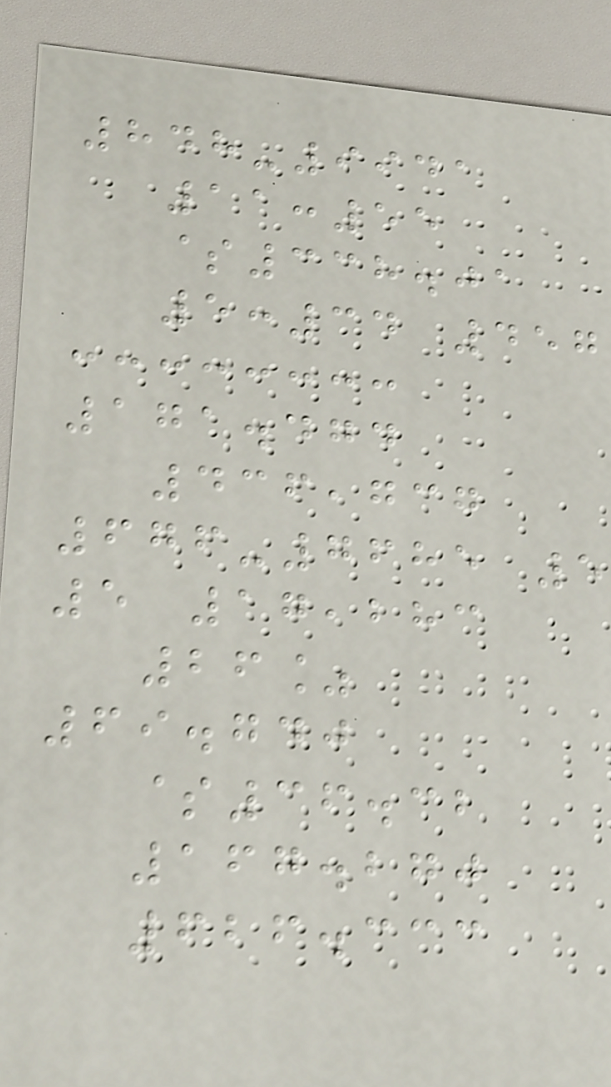848-9941
11:55
$338.01
5:34 457
171.474
436,737
676-7685 5
5 17,283
26%
69.740
$36.32
167.270
626.333
